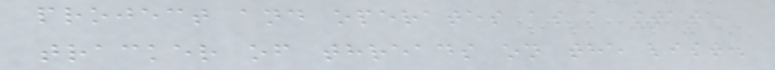project and operates as a state
tracker of threads on the list.
